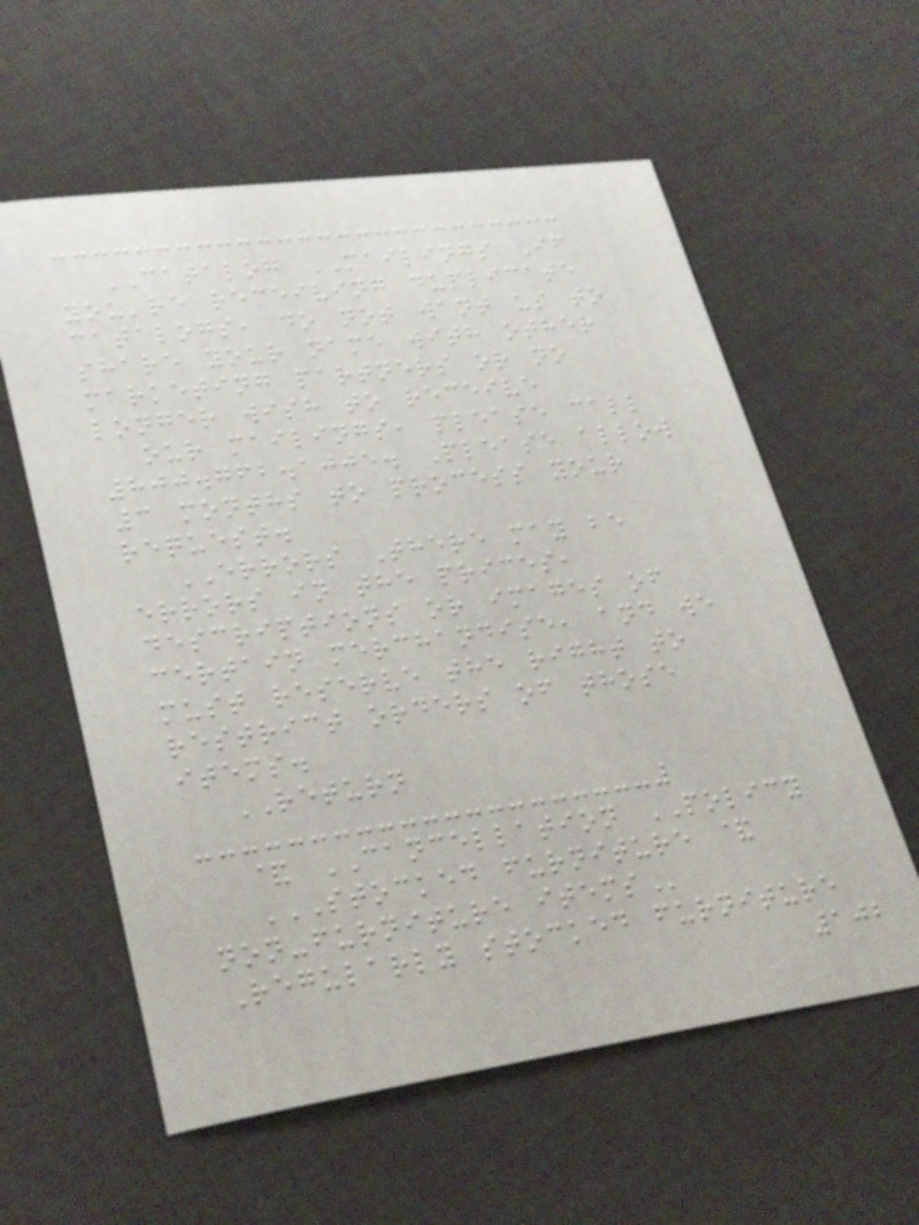CATALOG MAILINGS If
you're receiving duplicate
catalogs, do not want us to
share your name with other
marketing partners or no
longer wish to receive
our mailings, please call
800.762.1005. Please allow
3 months to process your
request.
ERRORS There may be
errors in the prices,
descriptions or images of
certain merchandise, and we
must reserve the right to
restrict orders of those
items.
RETURN
& CANCELLATION POLICY
STOCKED FURNITURE &
NON-FURNITURE ITEMS
Regularly stocked furniture
102
